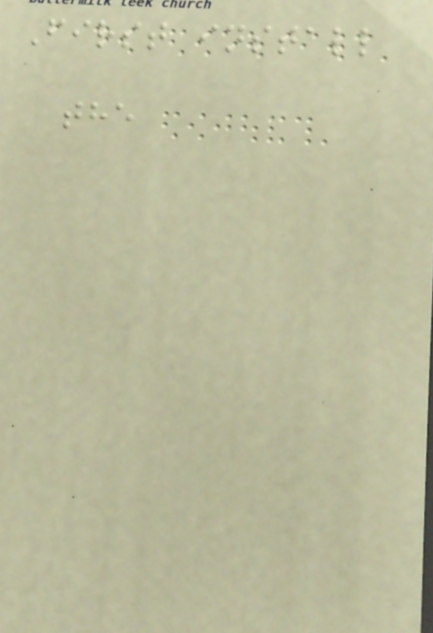First install
the
